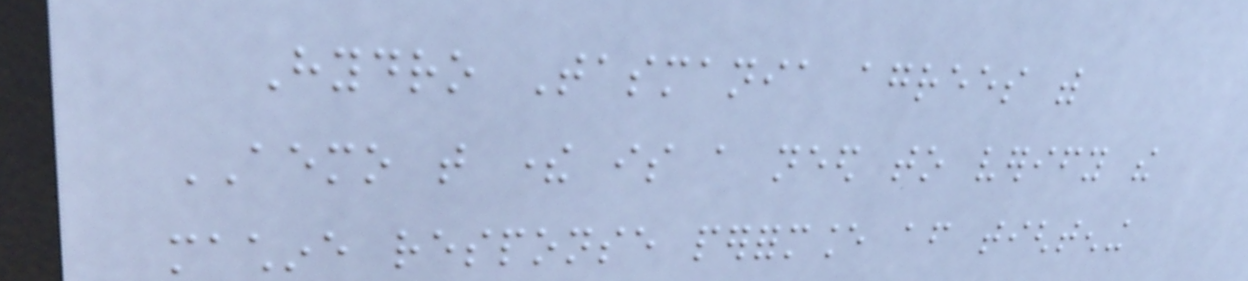Hydro Tasmania agrees with
AEMO that there is a need to verify the
machine response performance after tightening
